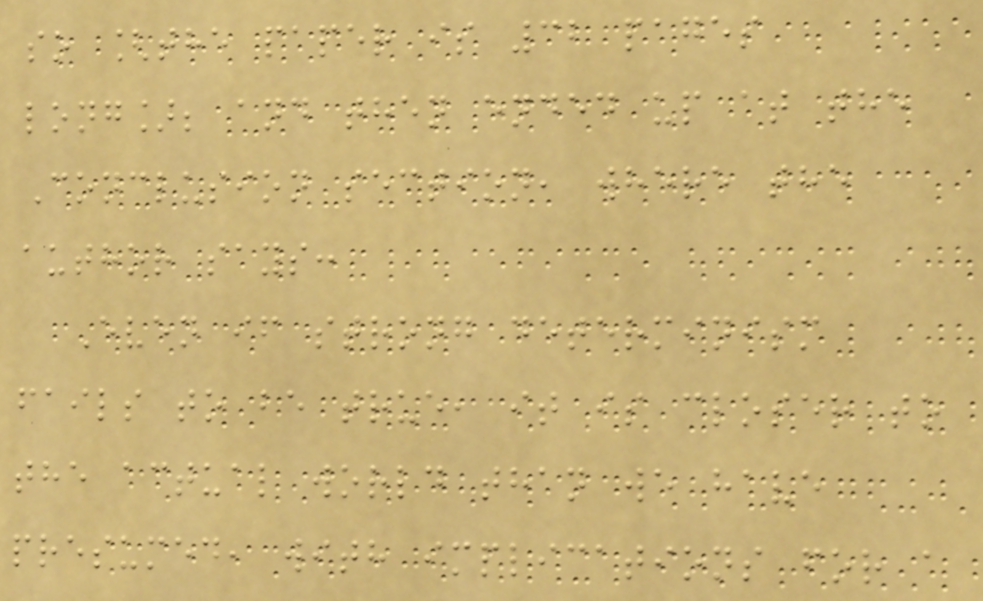so [the paper is 32 pages
long]; and then ended up at the
Conclusion section, where the
author says:
Even if strong determinism
fails to be true, it is closer to
the actual world than we have
presumed, with implications for a
